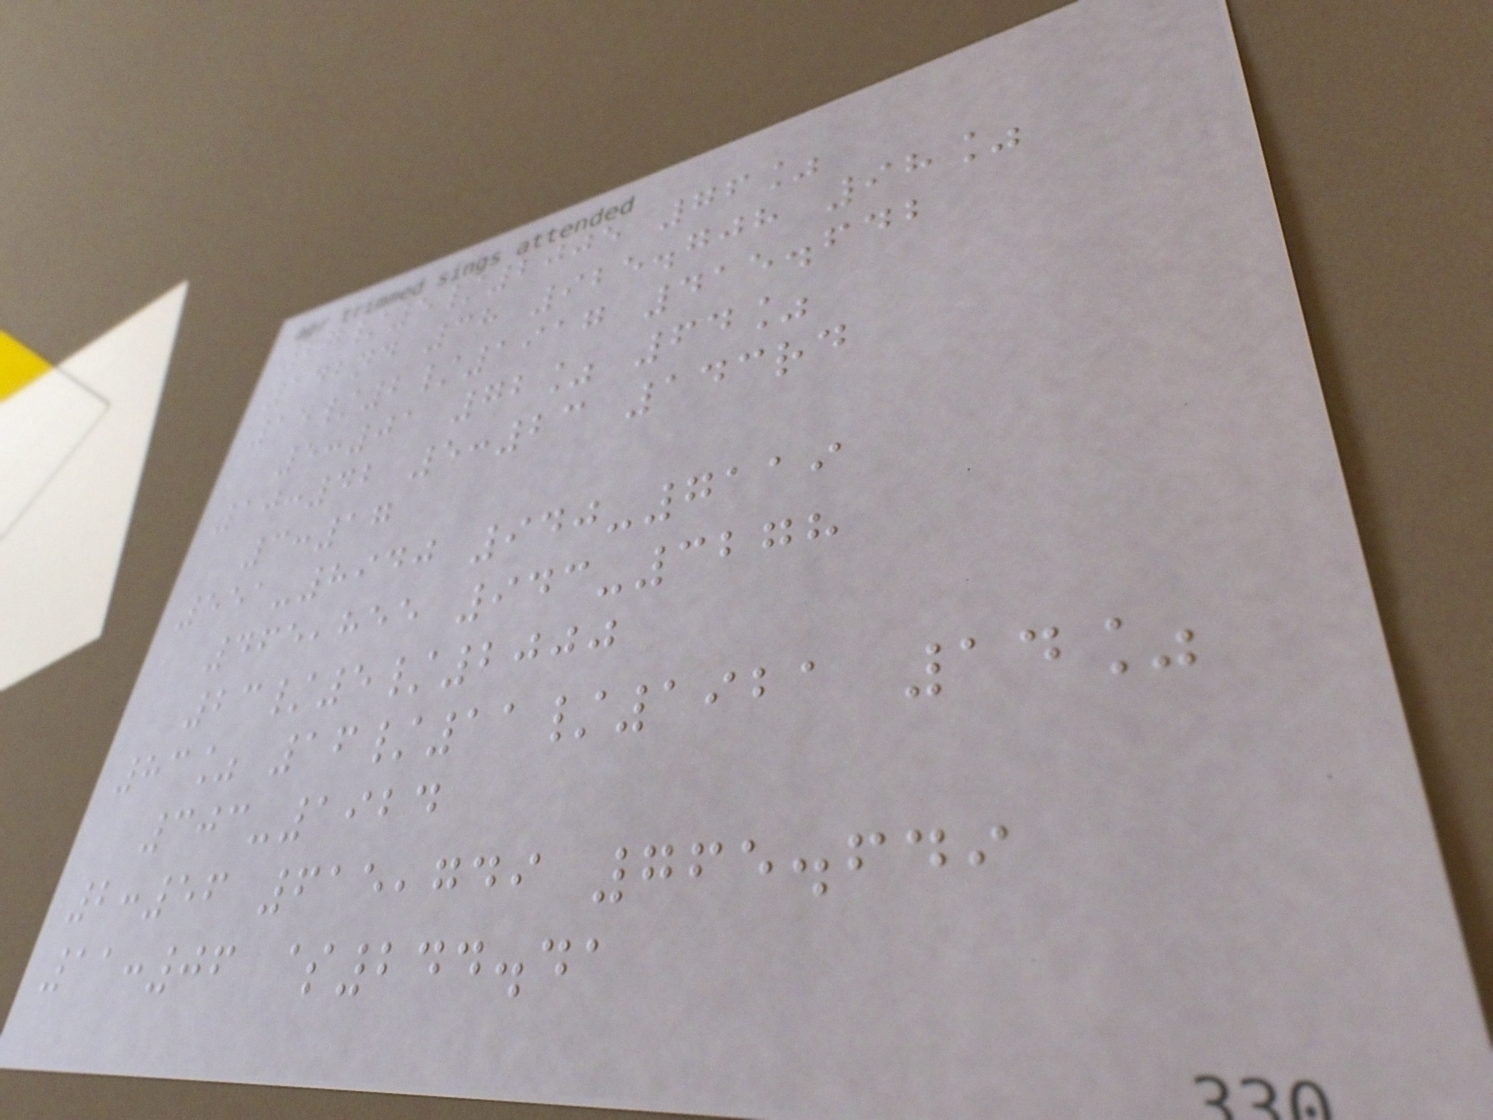27/5/2005 76%
142nd 38 925.708 98%
15/2/1917 415.642
5:01 72% 64%
10:42 5:23 143rd
3:17
551-8940 940-7119
465,855 943-3278
23/5/2000
83% 16/11/1921 14%
303-1924
2:56 615,749 765.649
11:06 $244.41
